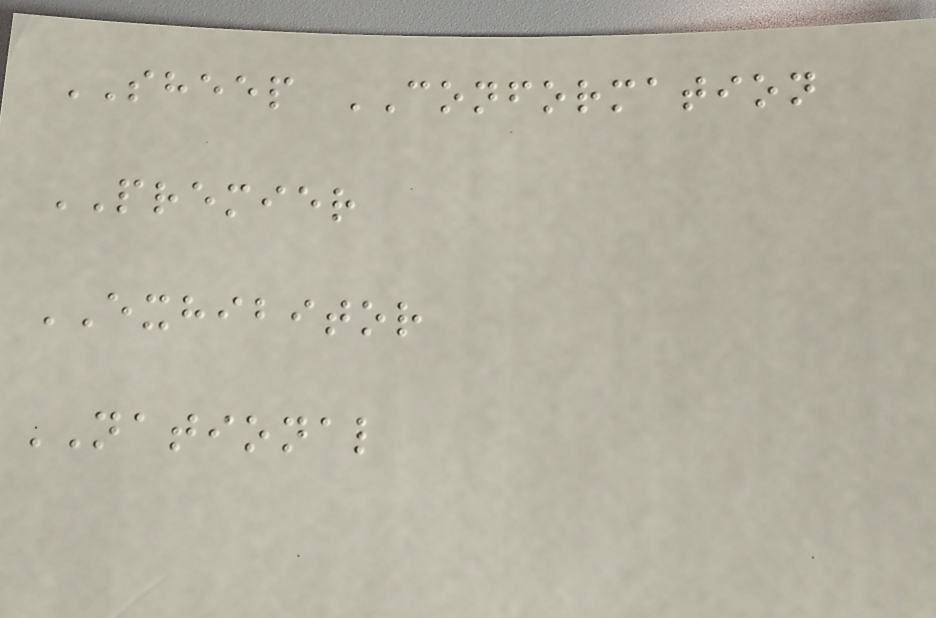SHEEP CONFORMATION
PREMIER
EXHIBITOR
NATIONAL
